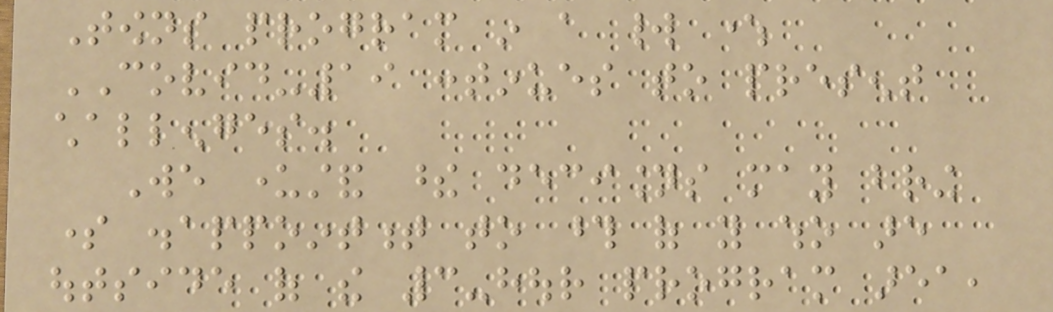Towns program in a world where
COVID-19 continues to present
challenges.
We understand these decisions may bring
some disappointment to those of you who are
outside of the 3-hour program area,
